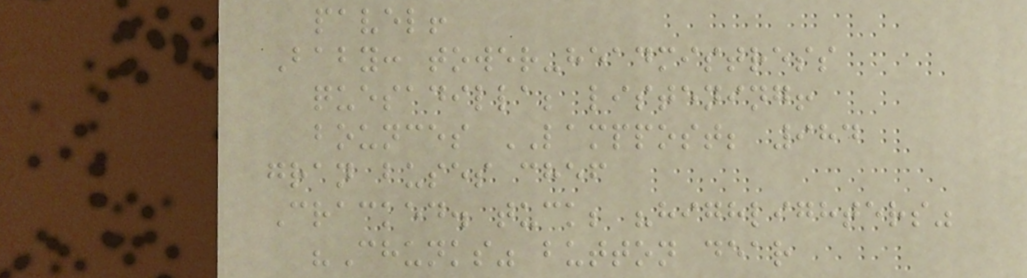pavel!
Baby: tower-headmistress
quesadilla; listening!
bounces LAMPPOST; 984
gran buses chef
Cracked. tuck; "highlighters"
"Chunks" button dear
